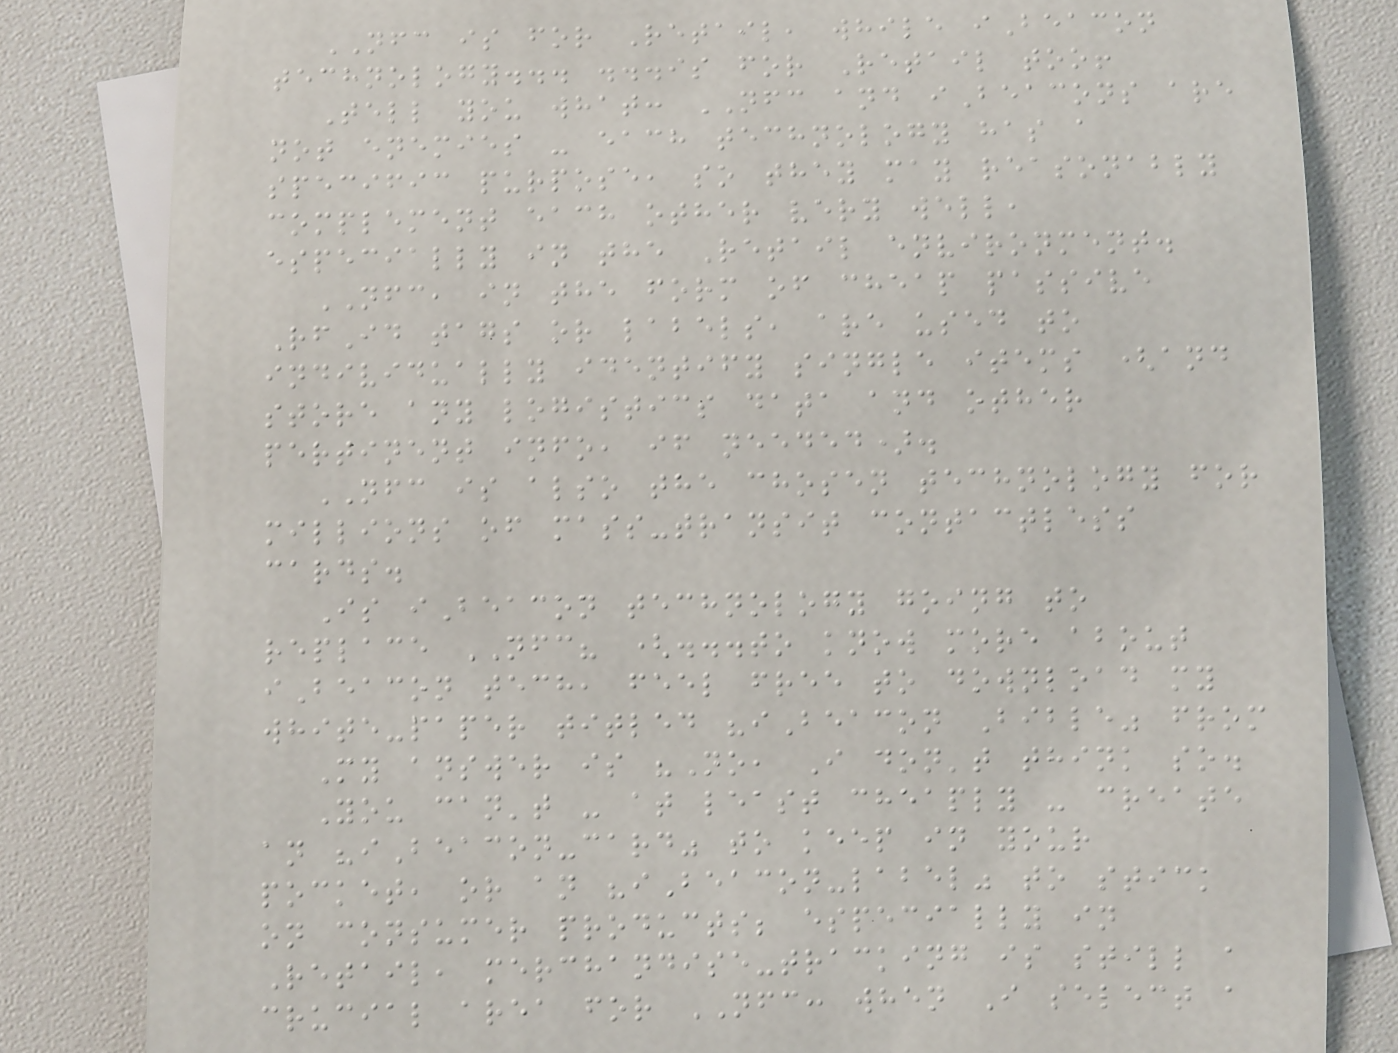NFC is for Retail, while iBeacon
technology... ...is for Retail too!
Tell you what: NFC and iBeacons are
not enemies - each technology has a
specific purpose, so they may reasonably
complement each other very well,
especially in the Retail environment.
NFC, in the form of cheap passive
RfId tags or labels, are used to
individually identify single items (and
store any logistics data and other
pertinent info, if needed).
NFC is also the chosen technology for
millions of mass-transit contactless
cards.
Is iBeacon technology going to
replace NFC? (...to know more about
iBeacon tech, feel free to download my
white-paper titled "iBeacon Bible" from
My answer is "No, I don't think so.
You can't - at least cheaply - create
an "iBeacon-card" to keep in your
pocket, or an "iBeacon-label" to stick
on consumer products; especially in
Retail, merchandise-tracking is still a
crucial area for NFC: when I select a
